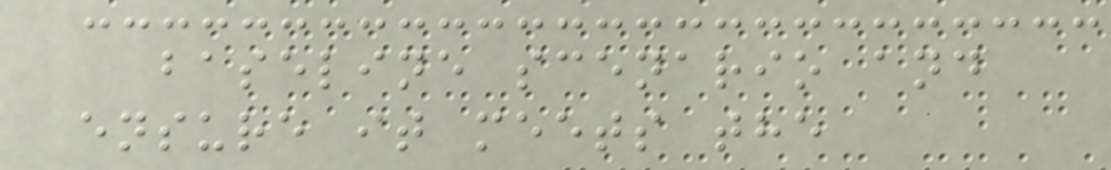baseline scenario and
ensure it meets the
